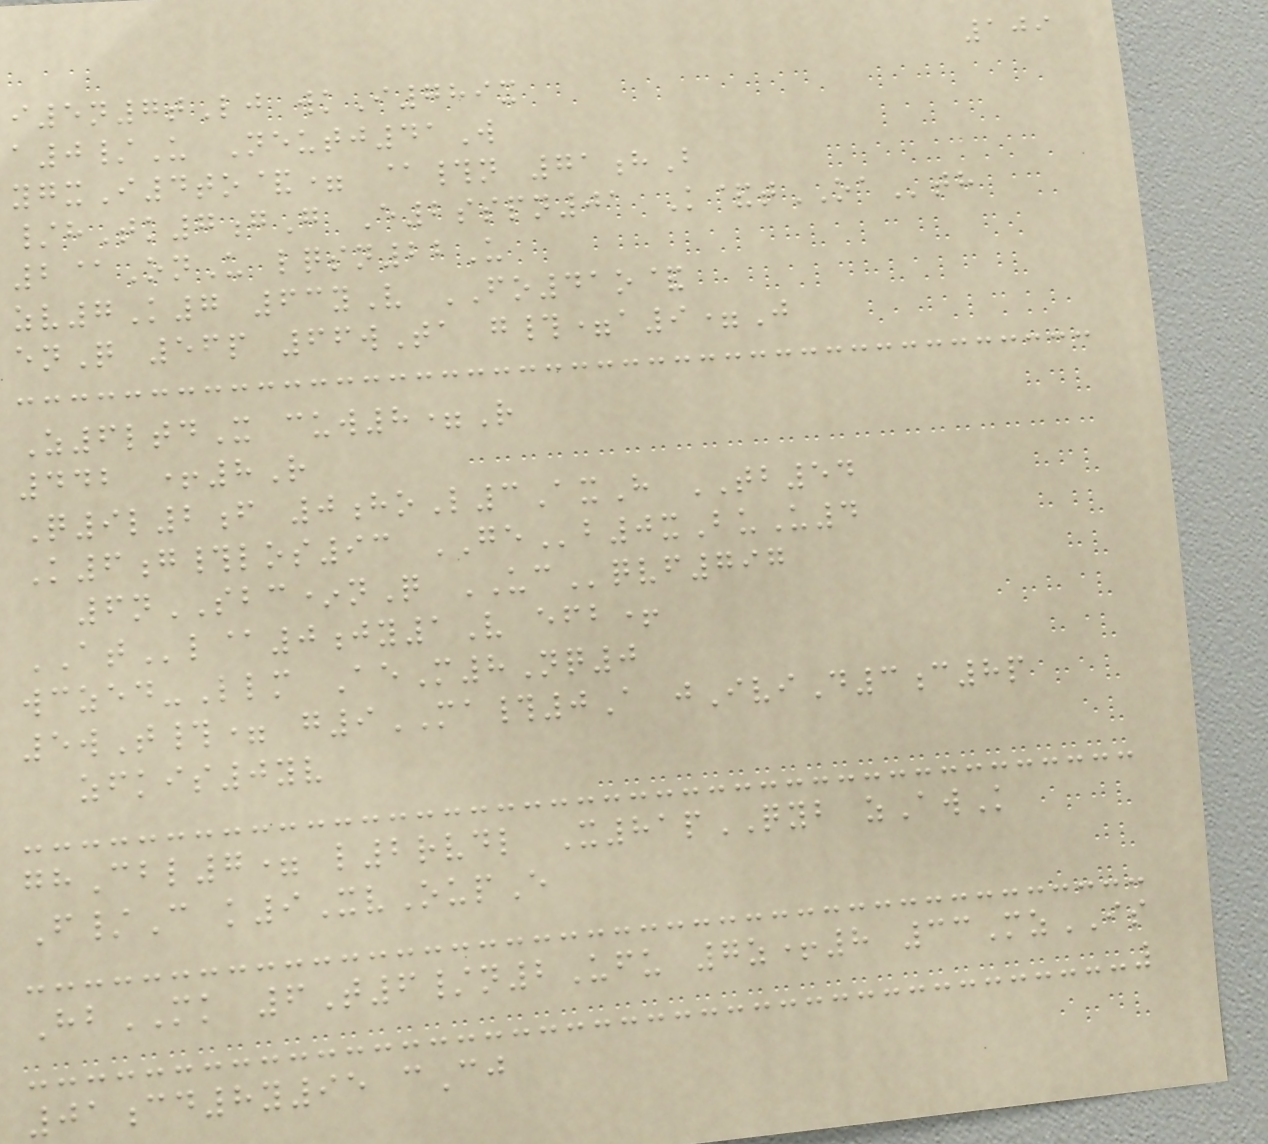109
i5n7tLj wkI789x
a0/U Neutj41W
ygxI4to&= @#n 71hB
/hTk7gG E2sspn01 K&tOAth
2@OnU lqsn22U
zv7K7 63yV FO41o&
enQ 56p 66wTa g#=a9=J
Z6ltdX cuw8=R
442 +8R
Q9l2f 0hoL3AxH TB54
K6g#los93 GEb0xBuU4
6nSBC*nQ UCqvf797
ATl@0jy1V efb+
wczed-Llm AeM8Nq0
5wT#= g9MA#0A jIviD3c8p
zfkis0yv
ghCbl7= l2rvdl X81pQYB zAwK
F/C k9XvOupE
HbMK 6T6/n2Ufu 7z+8 33MzIS
01cd8y95 cCj
